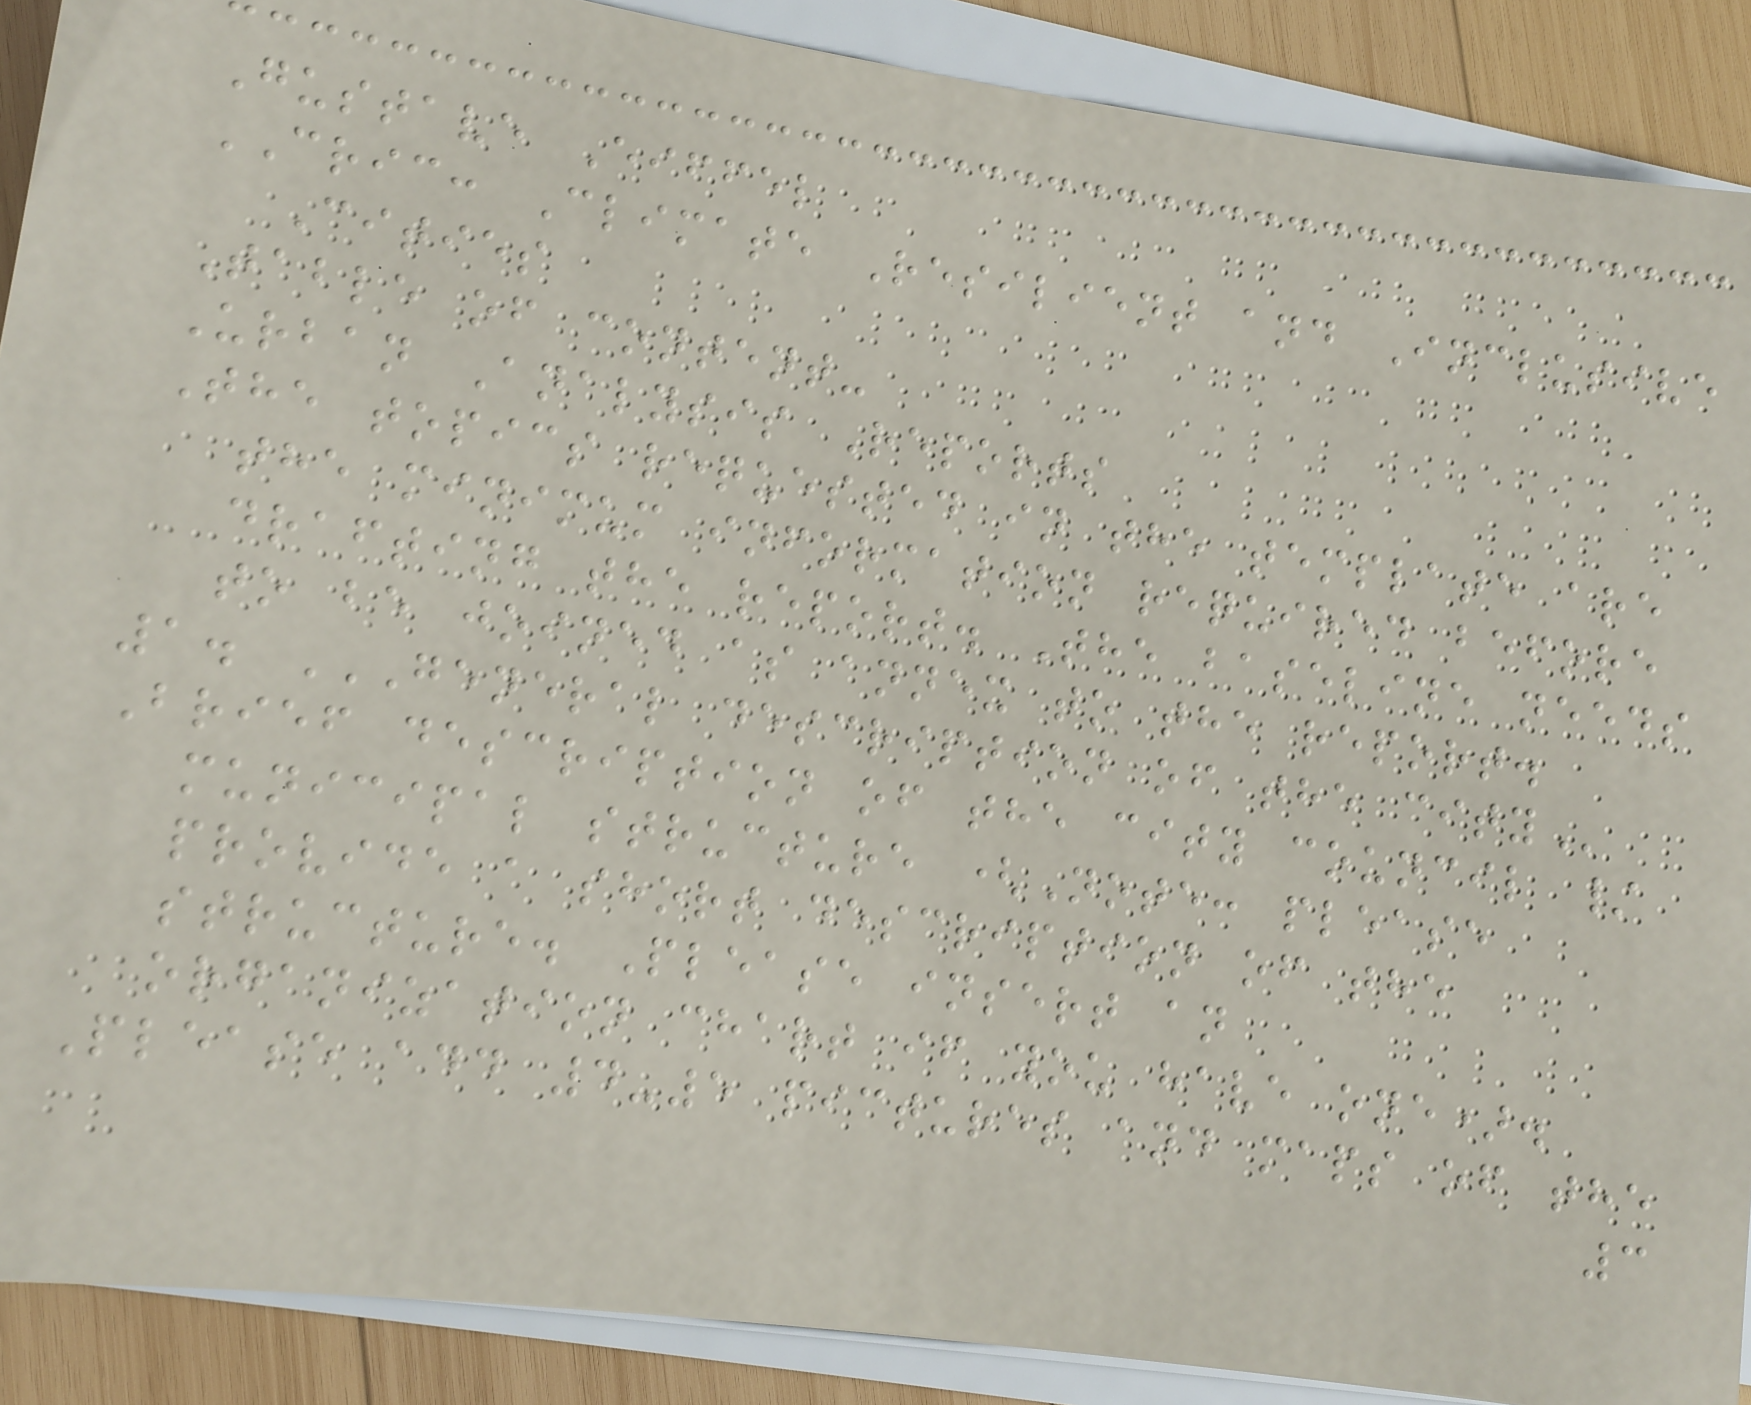Gustave Eiffel
CRIC: Climate Resilient and Inclusive
Cities
Table of content-
Urban Analysis Reports
The topics requested in the template are
the minimum information required before
drafting the report. The baseline needs
to be joined as annex to the report.
1. GENERAL DESCRIPTION OF THE CITY
Brief description of the city council /
municipal structure (Note: please
provide a short description of the
structure. Please insert an
organization chart if you have one).
Please add 4-5 pictures and maps of the
3
